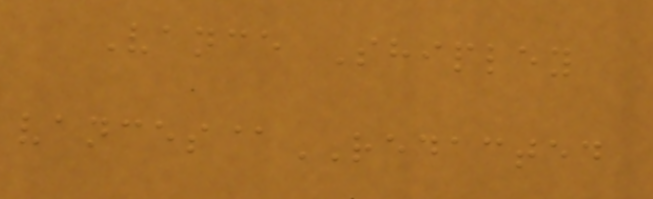Vance Shipley
vances@REDACTED
